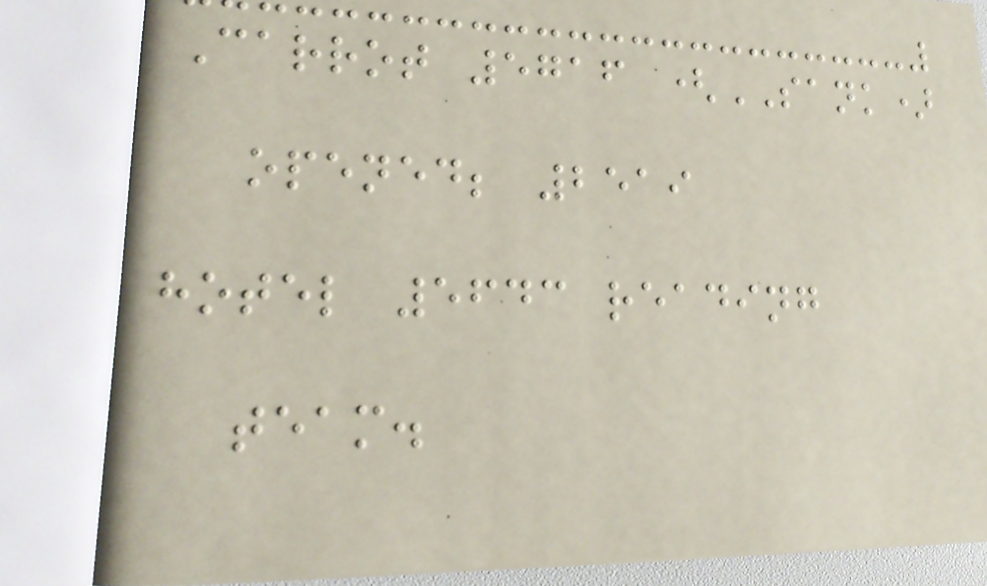Carrot 5716 (SANK)
opened; 2519
hotel 5643 reading
team.
